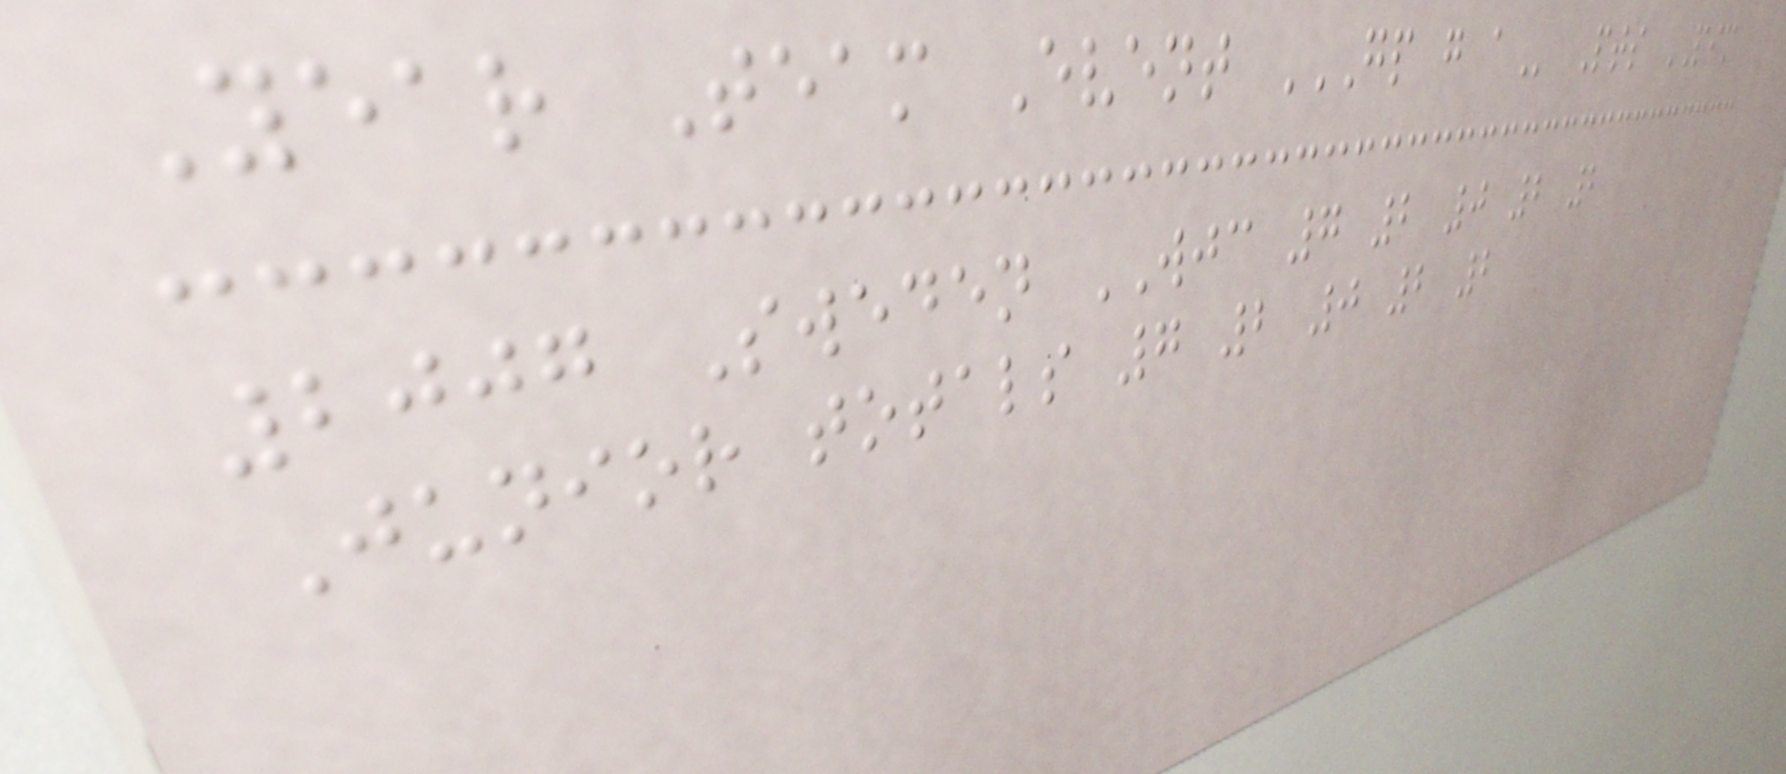Year Team Event GP G A Pts PIM
2007 Sweden WJC 7 2 0 2 2
Junior totals 7 2 0 2 2
